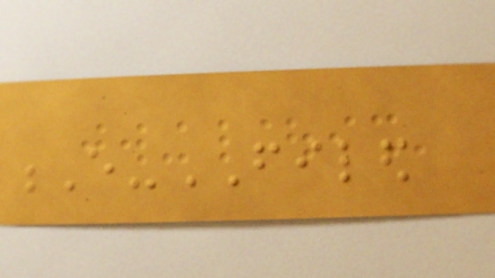E-FILED
